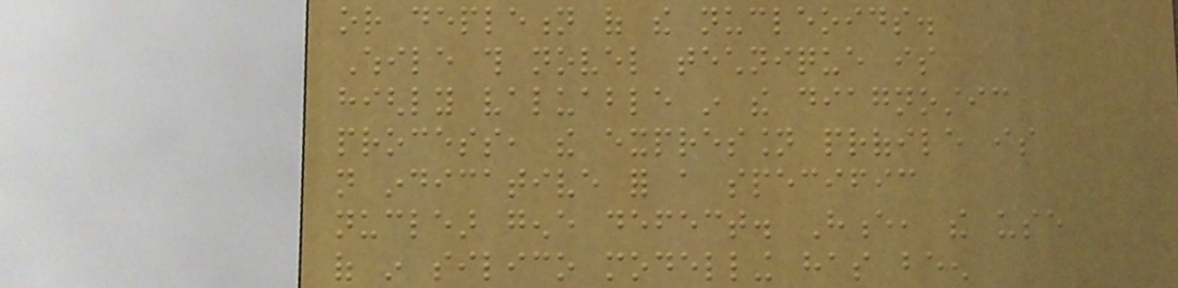or depletion of the nucleoids.
While this novel technique is
highly valuable in the diagnostic
process, the expression profile is
not indicative for a specific
nuclear gene defect. Hence, the use
of in silico modelling has been
